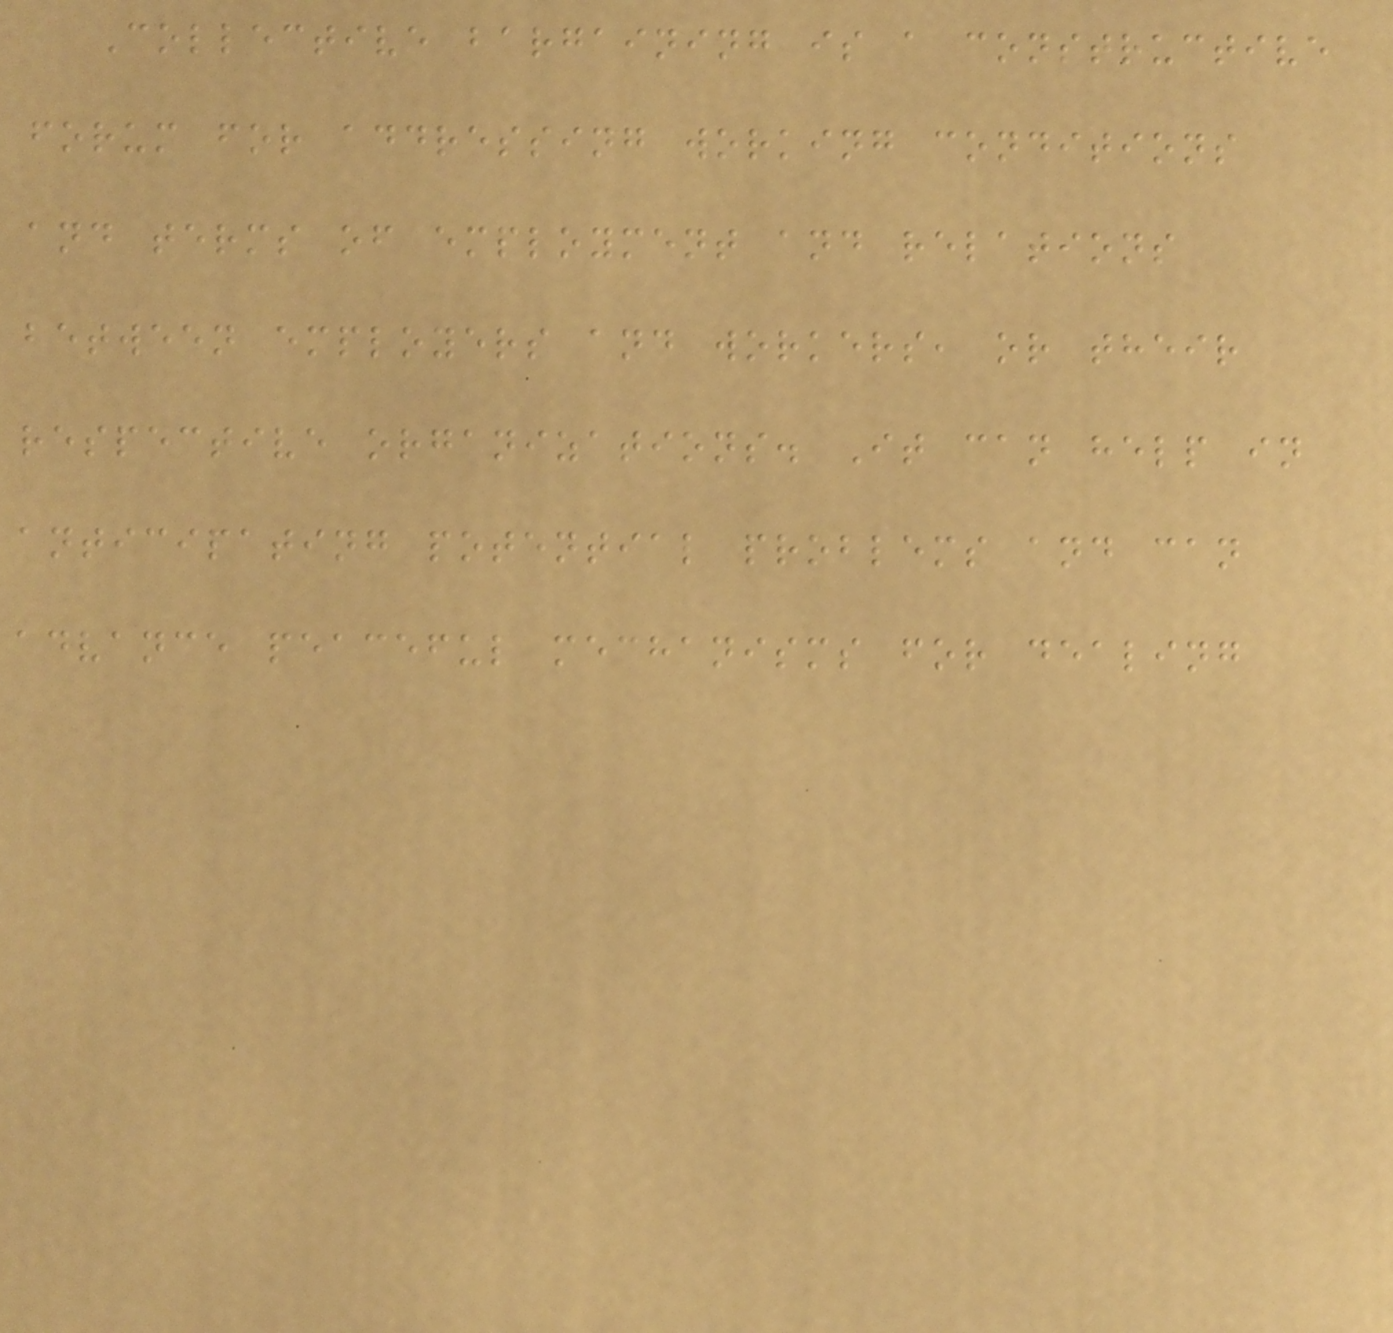Collective bargaining is a constructive
forum for addressing working conditions
and terms of employment and relations
between employers and workers, or their
respective organizations. It can help in
anticipating potential problems and can
advance peaceful mechanisms for dealing
